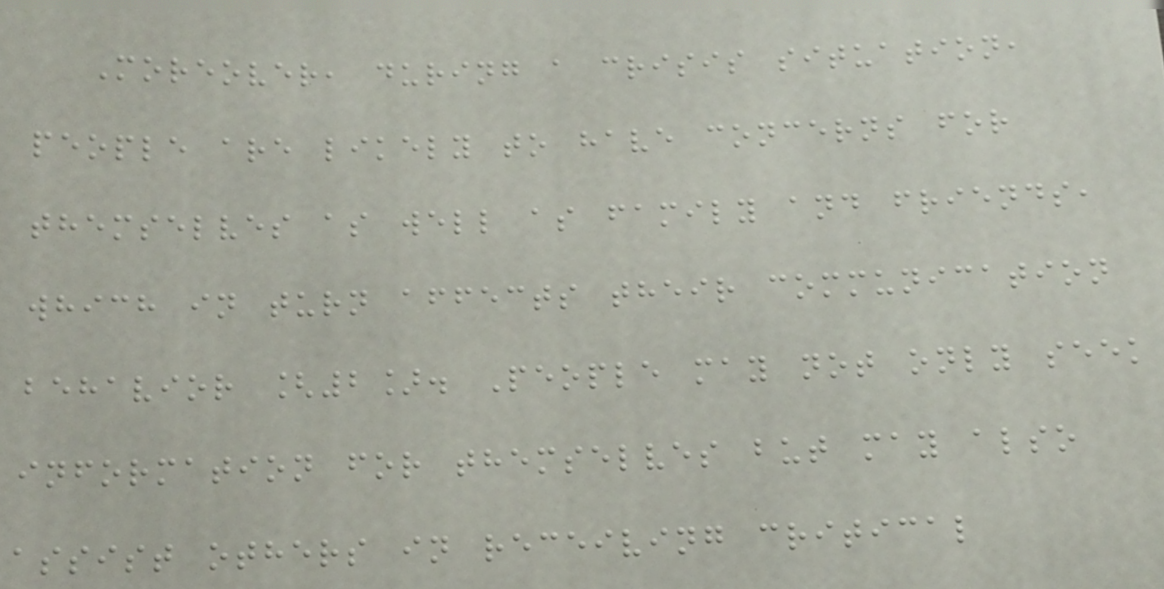Moreover, during a crisis situation,
people are likely to have concerns for
themselves as well as family and friends,
which in turn affects their communication
behavior [2]. People may not only seek
information for themselves but may also
assist others in receiving critical
